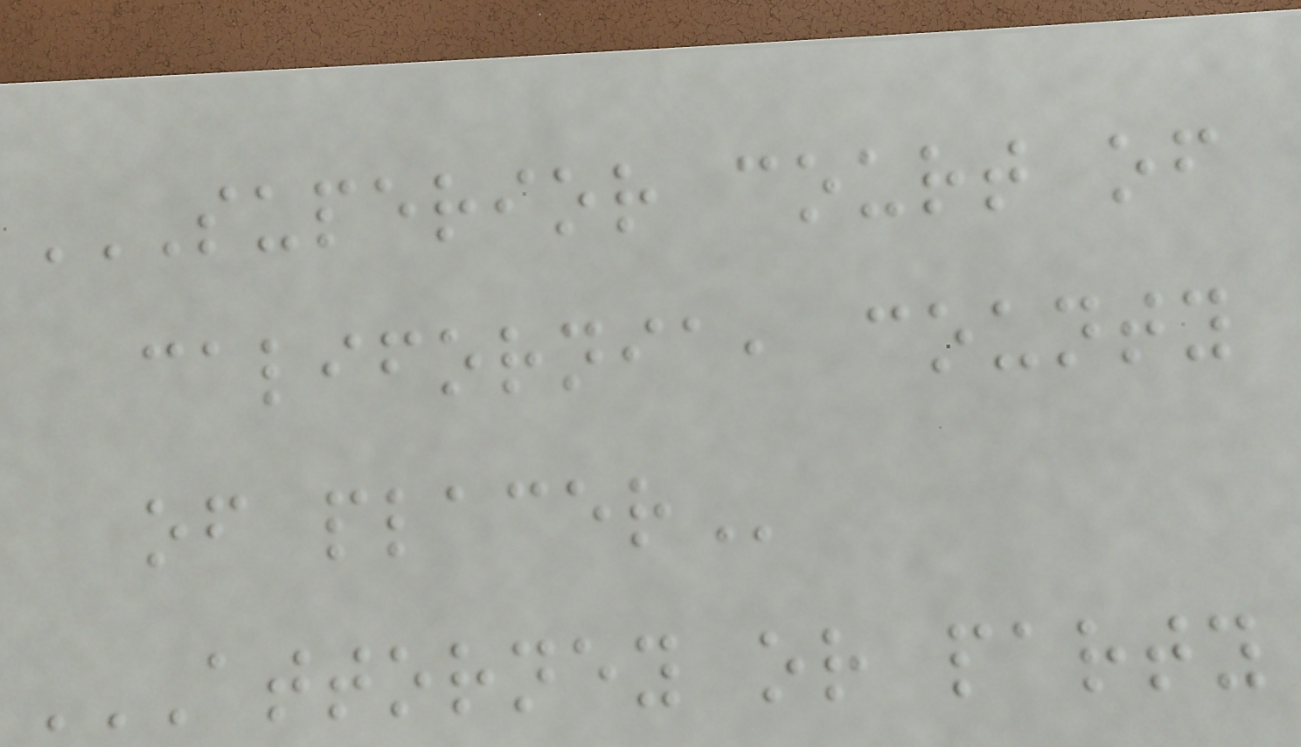SUPERIOR COURT OF
CALIFORNIA, COUNTY
OF PLACER
ATTORNEY OR PARTY
